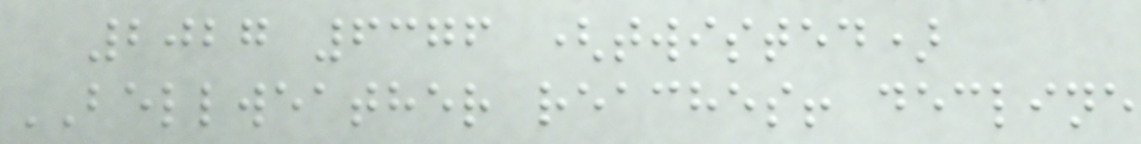2027 6376 (twisted)
BELLWEATHER reaches! decline
